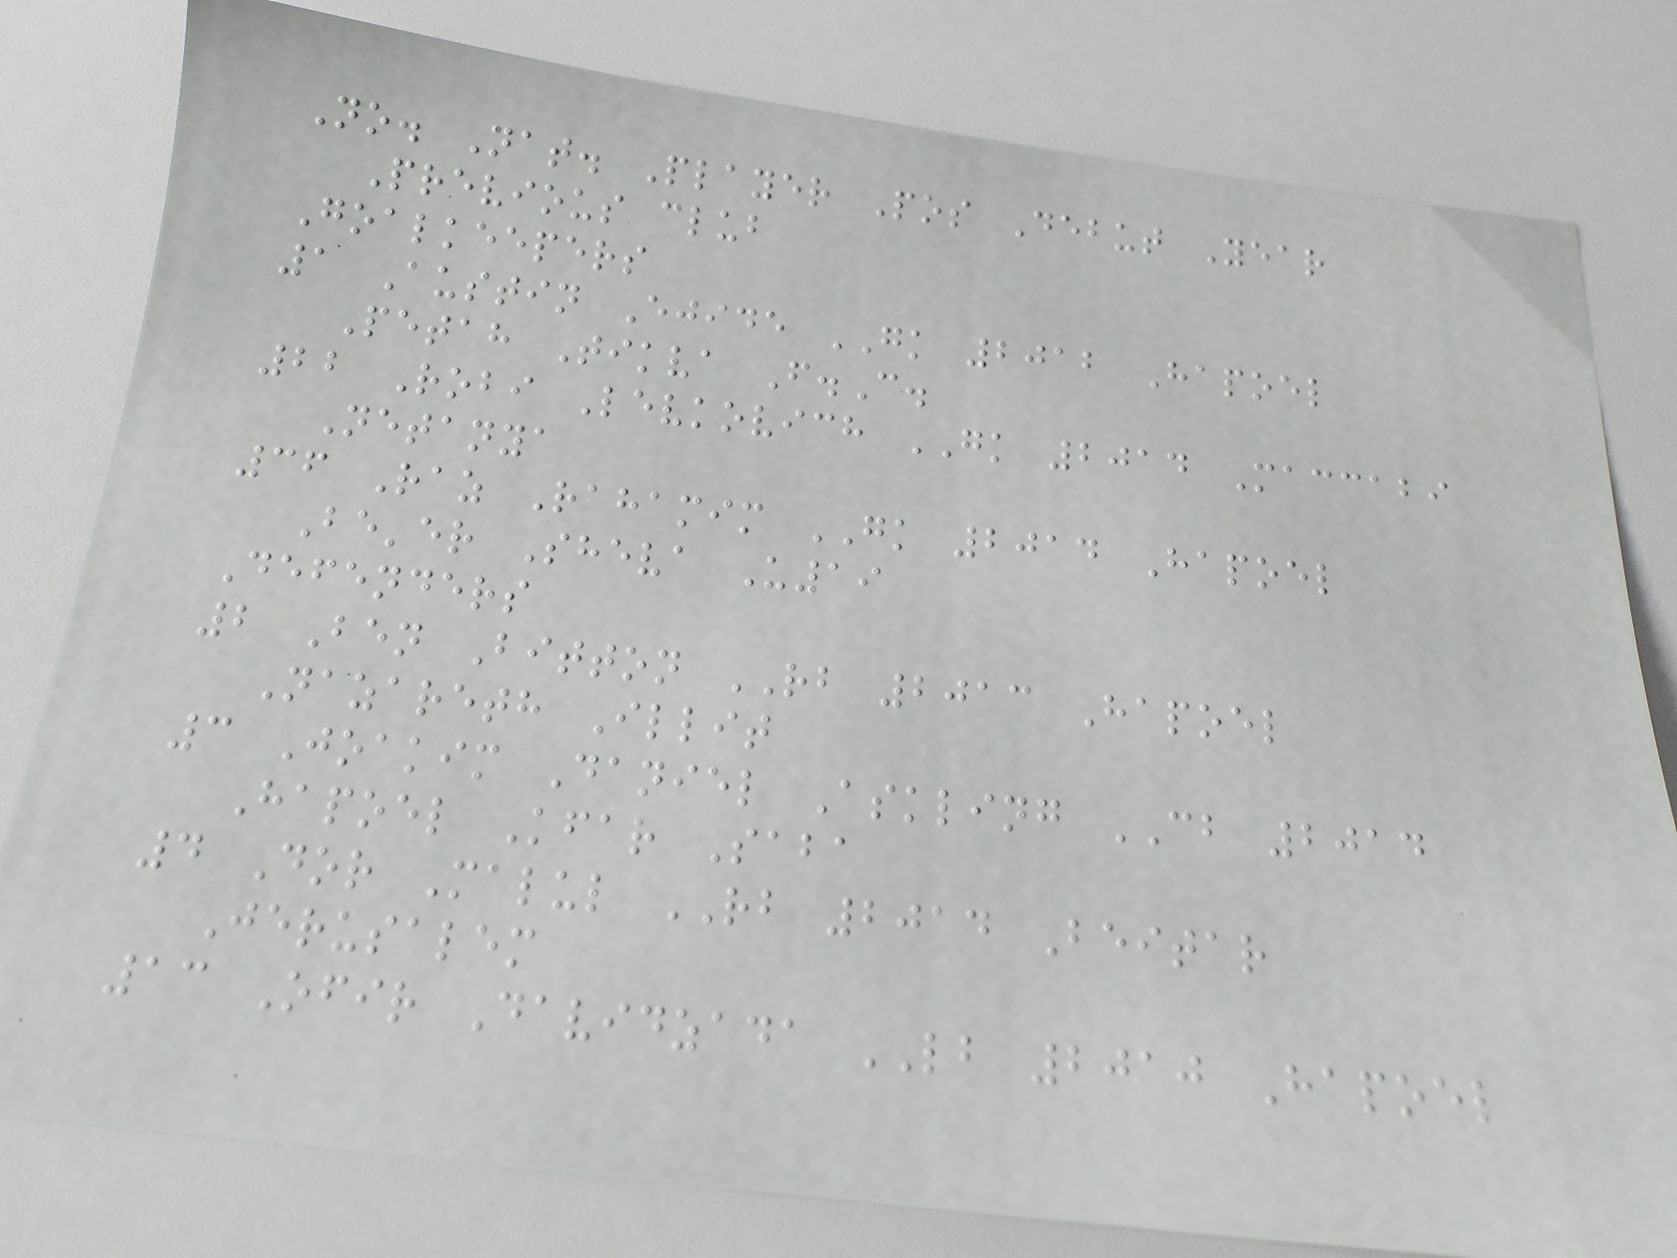No. Nat. Player Pos Debut Year
Previous club
Goalkeepers
1 Austin Ejide GK 2012 Hapoel
Petah Tikva F.C.
22 Robi Levkovich GK 2014 Maccabi
Netanya
36 Raz Rahamim GK 2014 Hapoel
Be'er Sheva U19
Defenders
2 Ben Bitton RB 2013 Hapoel
Nazareth Illit
3 Joakim Daniel Askling CB 2014
Hapoel Kfar Saba
4 Dor Malul RB 2014 Beitar
Jerusalem
13 Ofir Davidzada LB 2010 Hapoel
